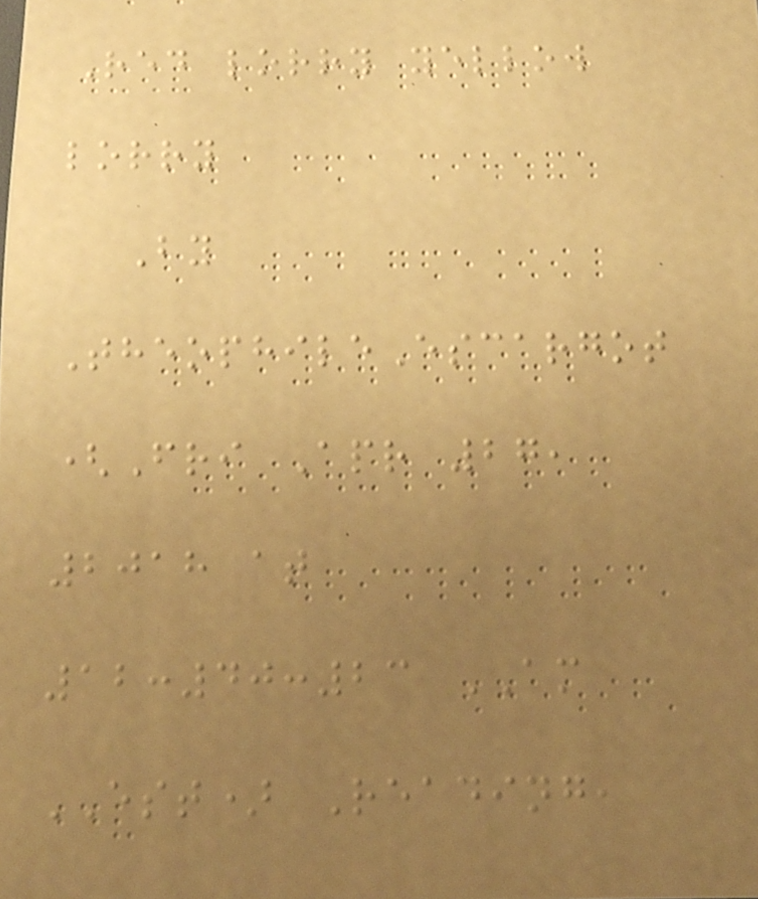Red lorry yellow
lorry
By
TheophileEscargot
(Fri Apr 27,
2018 at
12:40:23 AM
EST) Reading,
